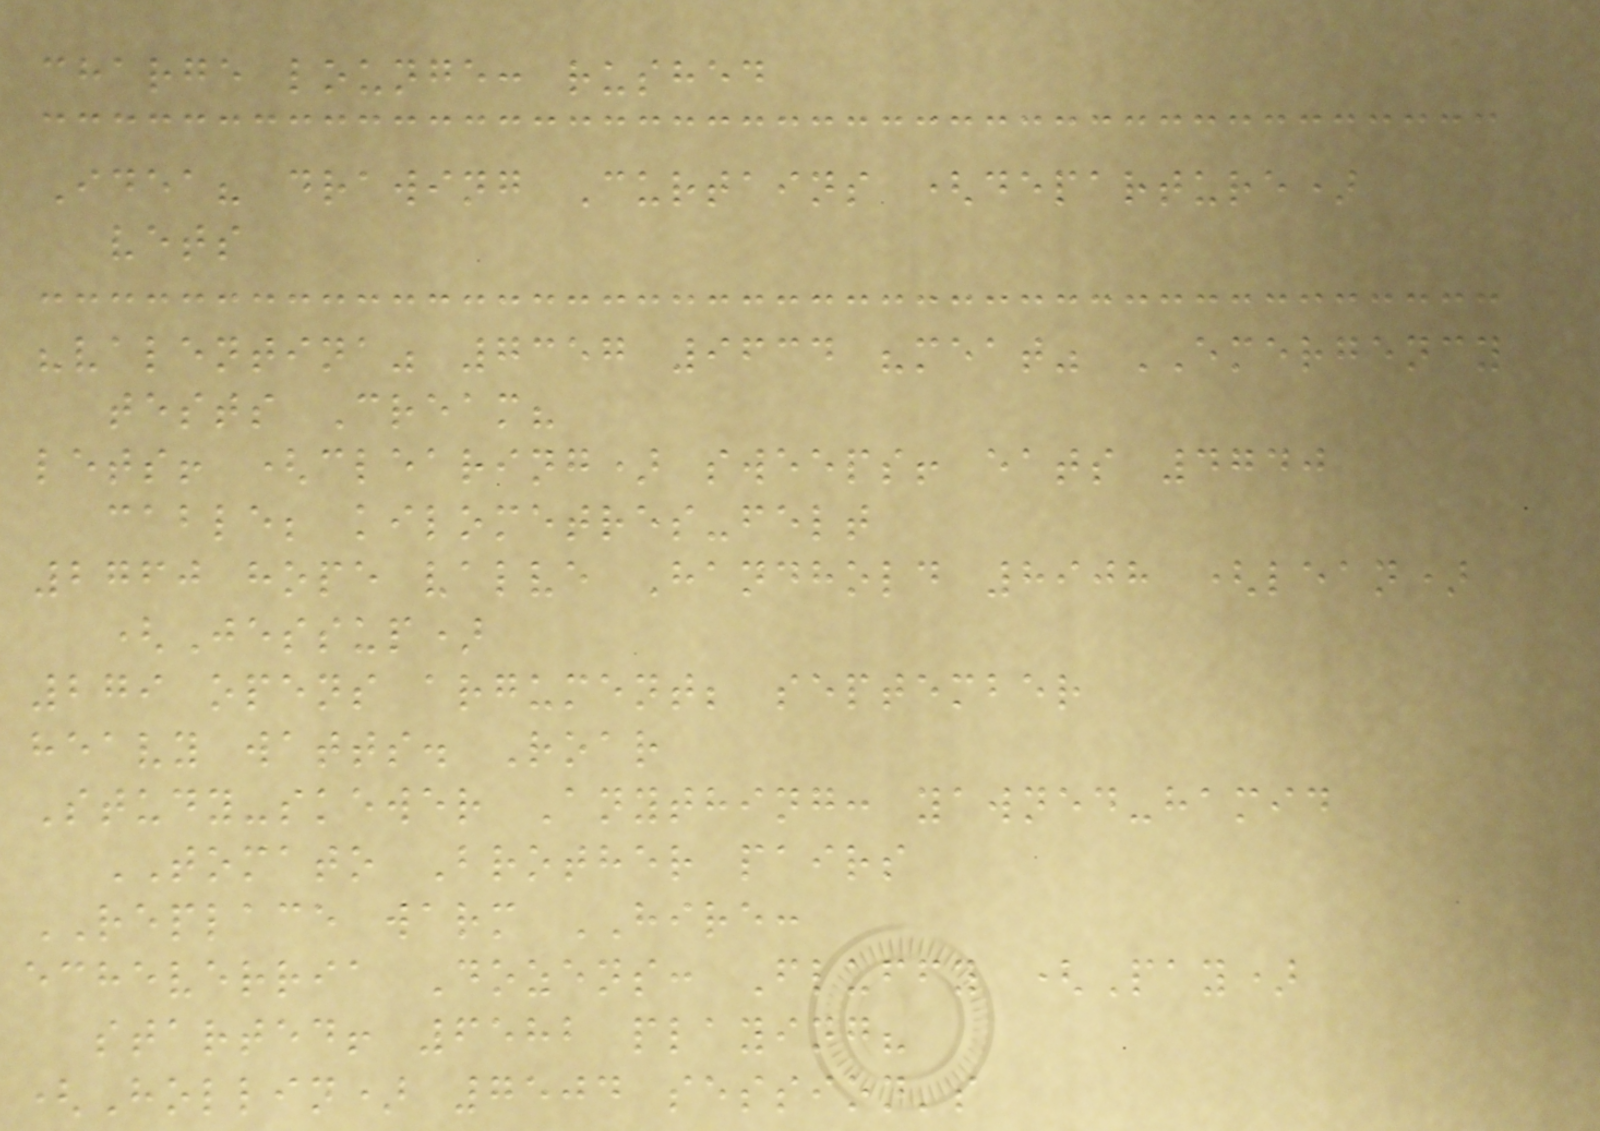charge lounge: rushed
Idea? drawing Curtains (departure)
vets
"valentina" 7357 9634 "meat" EMERGENCY
tests Cream?
lets! (clearing) sweeps! eats 4740
cable; kilometres-felt
2760 hope valve Handhold 8908 (lean)
(Jessup)
279 opens argument; september
heavy watts. Roar
Study-skewer Anything: yawned-hamid
TOMATO Brother pairs
REPLACE warm HIRE:
echeverria Dozens: Fluffy (Pay)
started! 6582 playing?
(Hollin) 7504 session's
